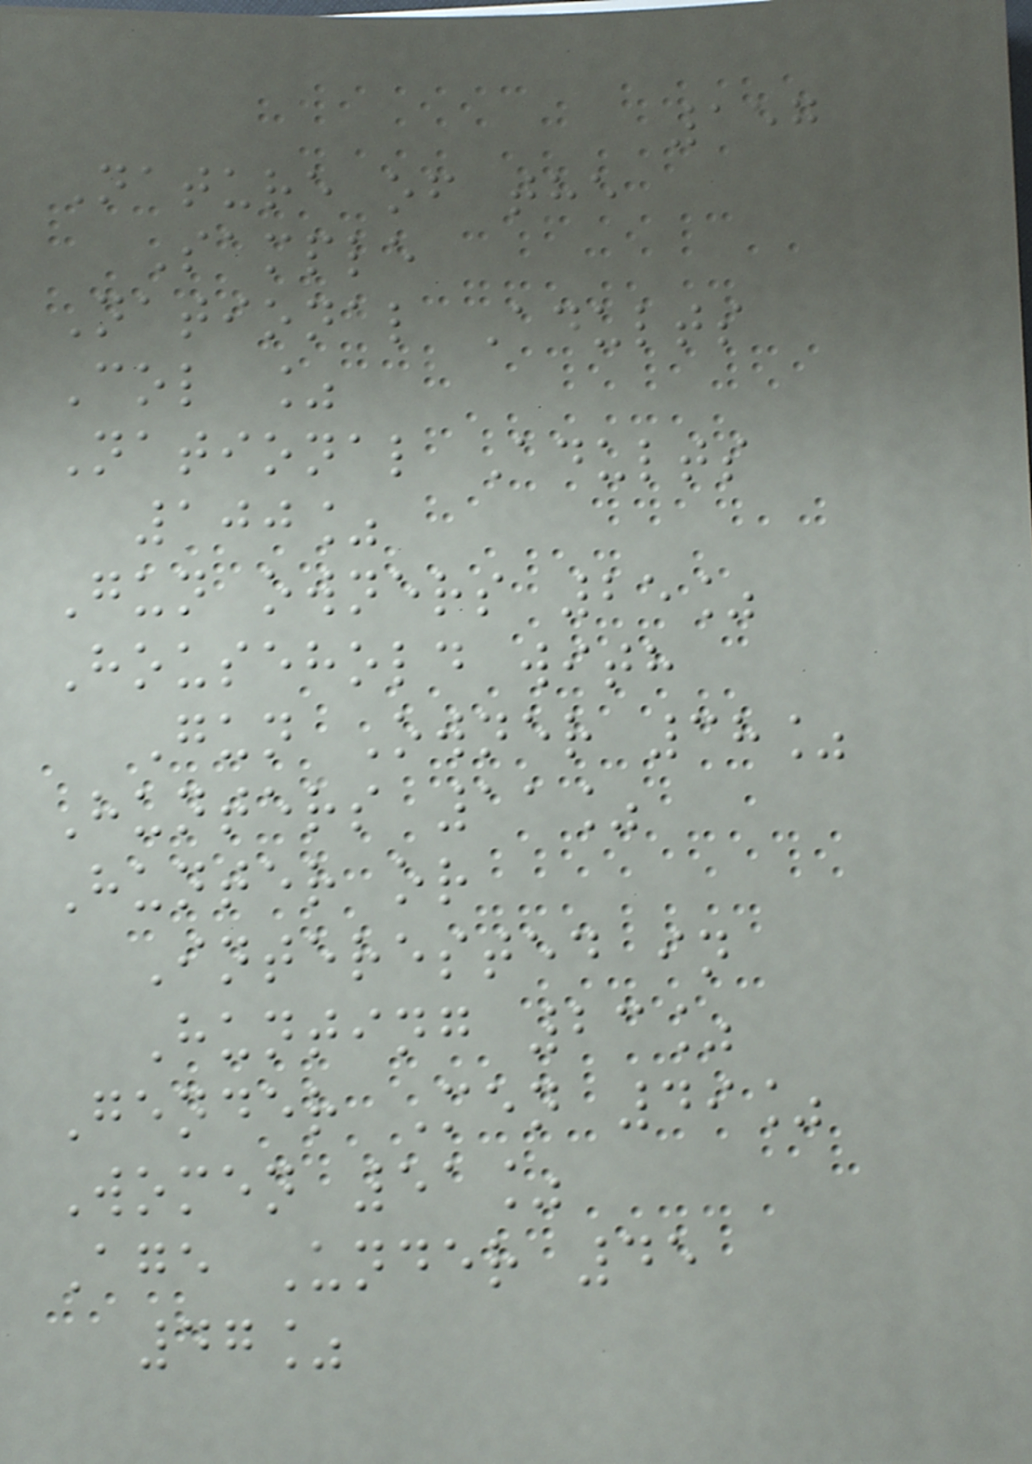157
Nature of the
Sample
National Adults
Col %
National Adults
100%
Gun owners 25%
Household with
Gun Owner 38%
Hunters 11%
Hunter or
Interested in
Hunting 23%
Gender Men 49%
Women 51%
Age Under 45
47%
